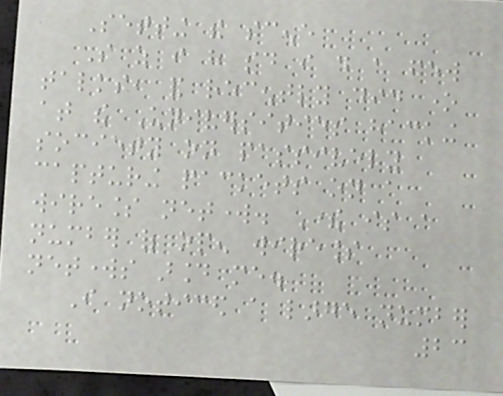Setting the scene
So as i have said i do a few
talks, and recently did one
at the Universities hacking
society on passively
capturing packets on a
wireless network. There is a
number of open wireless
networks around me.
I noticed a large number
23
